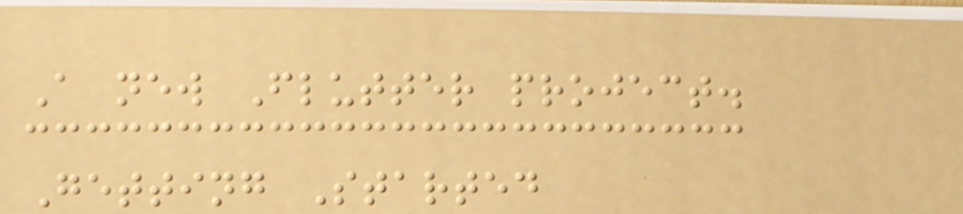A new Flutter project.
Getting Started
